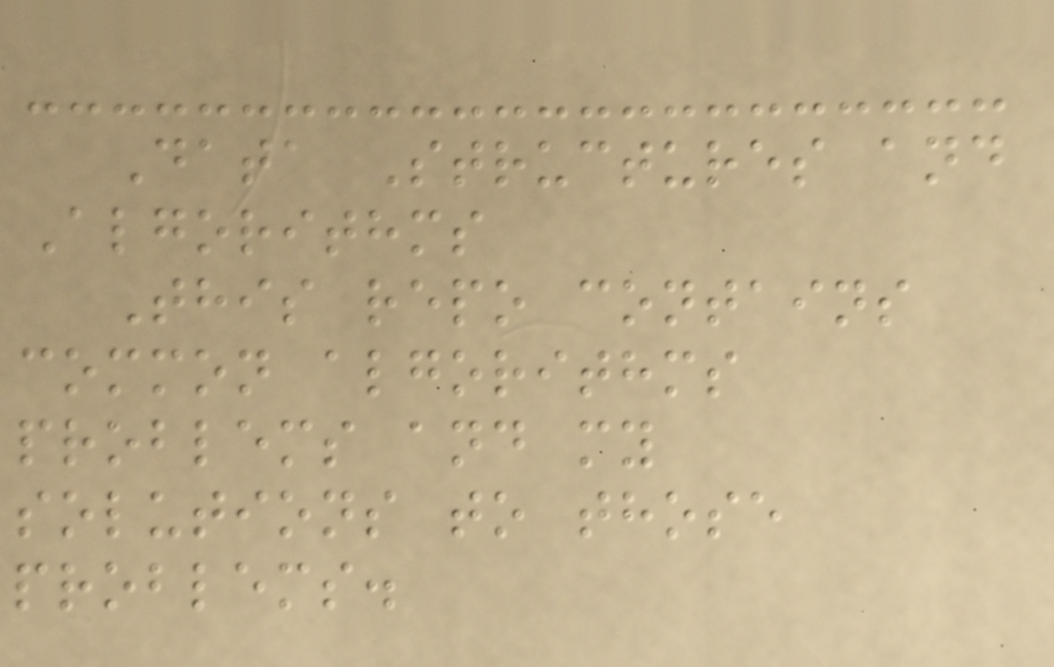Data Structures and
Algorithms
This repo contains
common algorithms
problems and my
solutions to those
problems.
